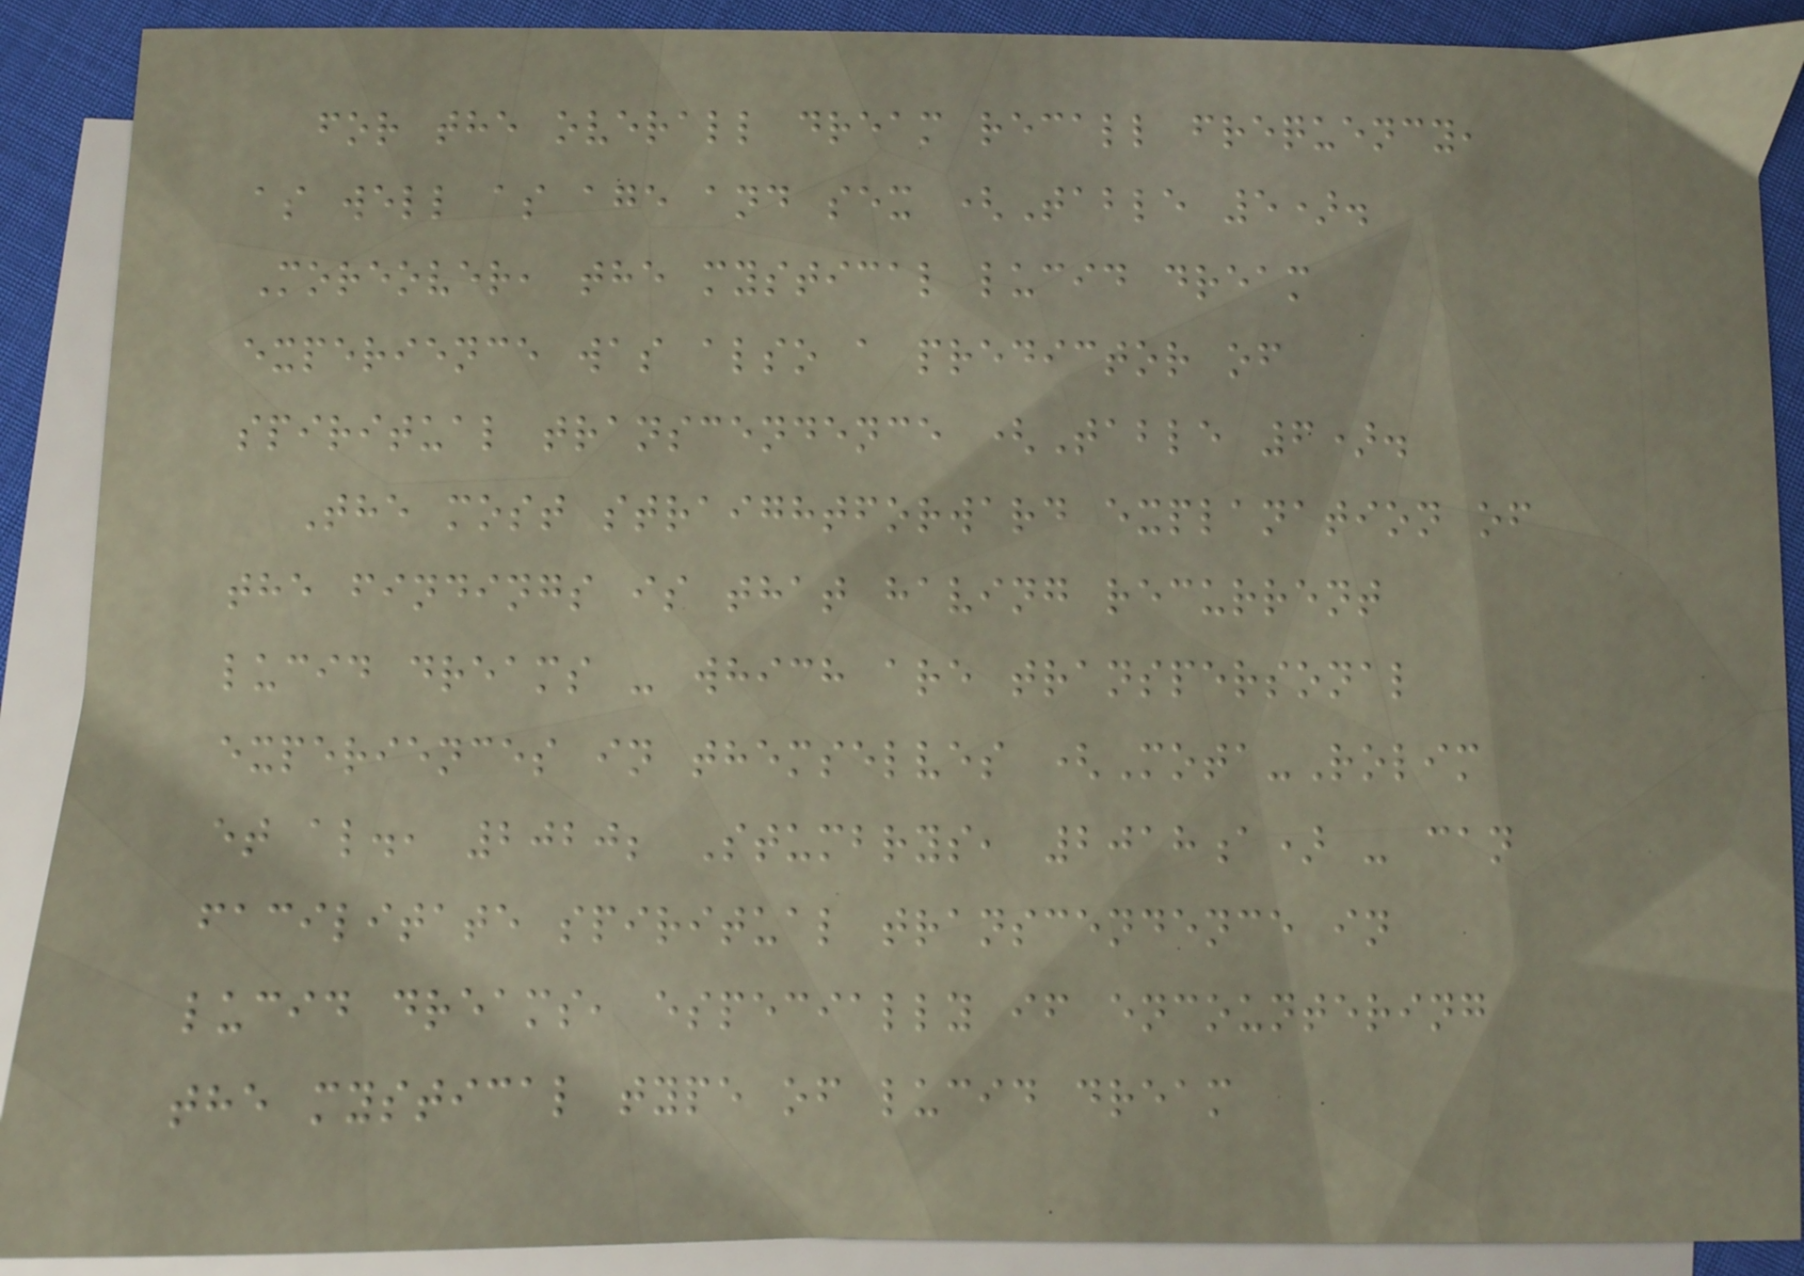for the overall dream recall frequency,
as well as age and sex (Table 5).
Moreover, the mystical lucid dream
experience was also a predictor of
spiritual transcendence (Table 6).
The most straightforward explanation of
the findings is that having recurrent
lucid dreams - which are transpersonal
experiences in themselves (Mota-Rolim
et al., 2020; Stumbrys, 2018a) - can
facilitate spiritual transcendence in
lucid dreams, especially if encountering
the mystical type of lucid dream
